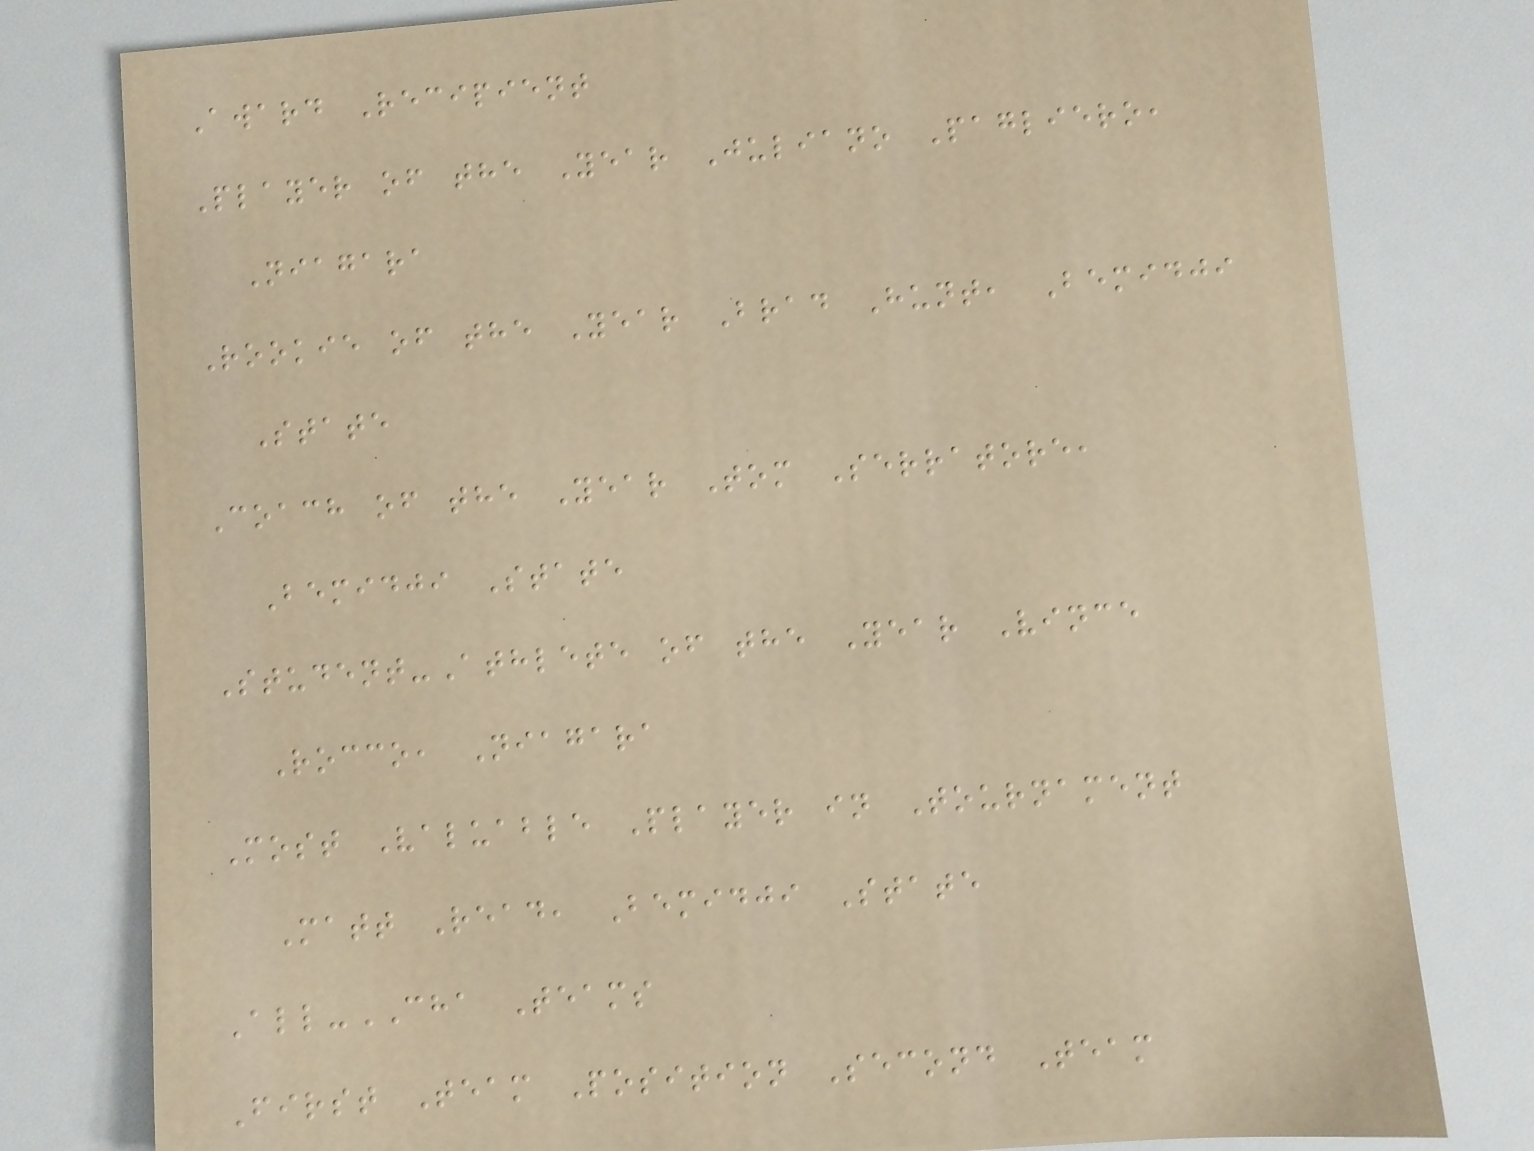Award Recipient
Player of the Year Juliano Pagliero,
Niagara
Rookie of the Year Brad Hunt, Bemidji
State
Coach of the Year Tom Serratore,
Bemidji State
Student-Athlete of the Year Vince
Rocco, Niagara
Most Valuable Player in Tournament
Matt Read, Bemidji State
All-CHA Teams
First Team Position Second Team
